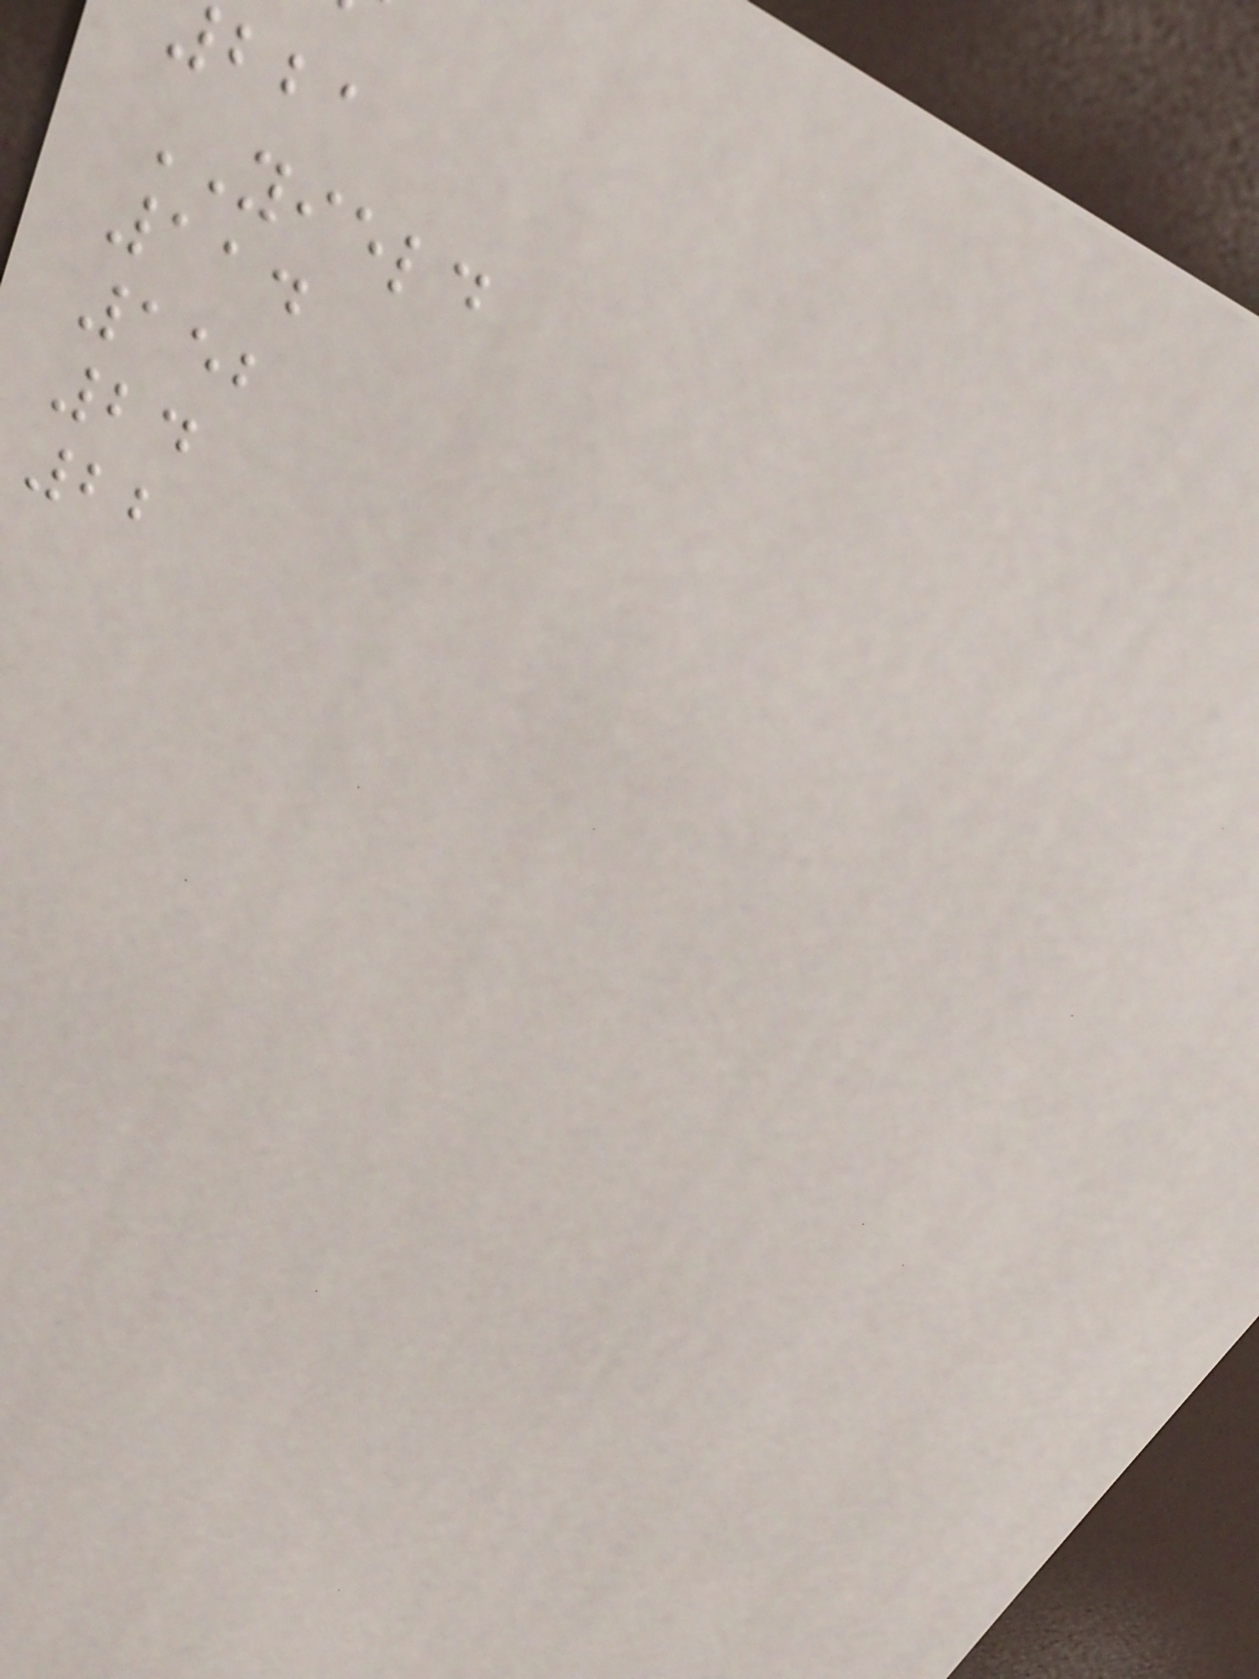YIELD
114
152
24
22
